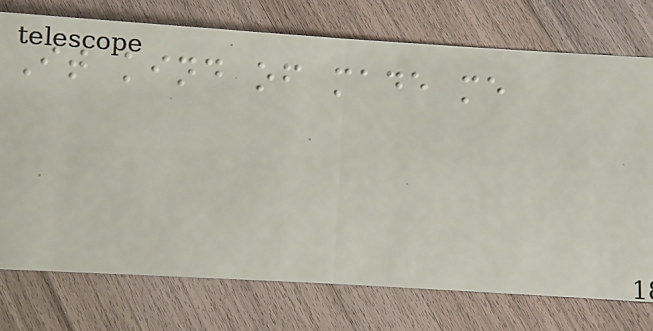It kind of made me
